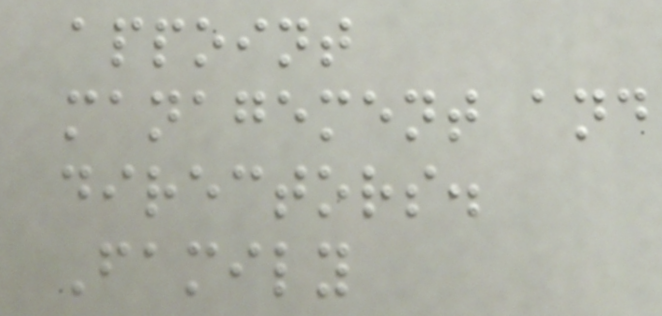appoint
management and
directors.
Family
